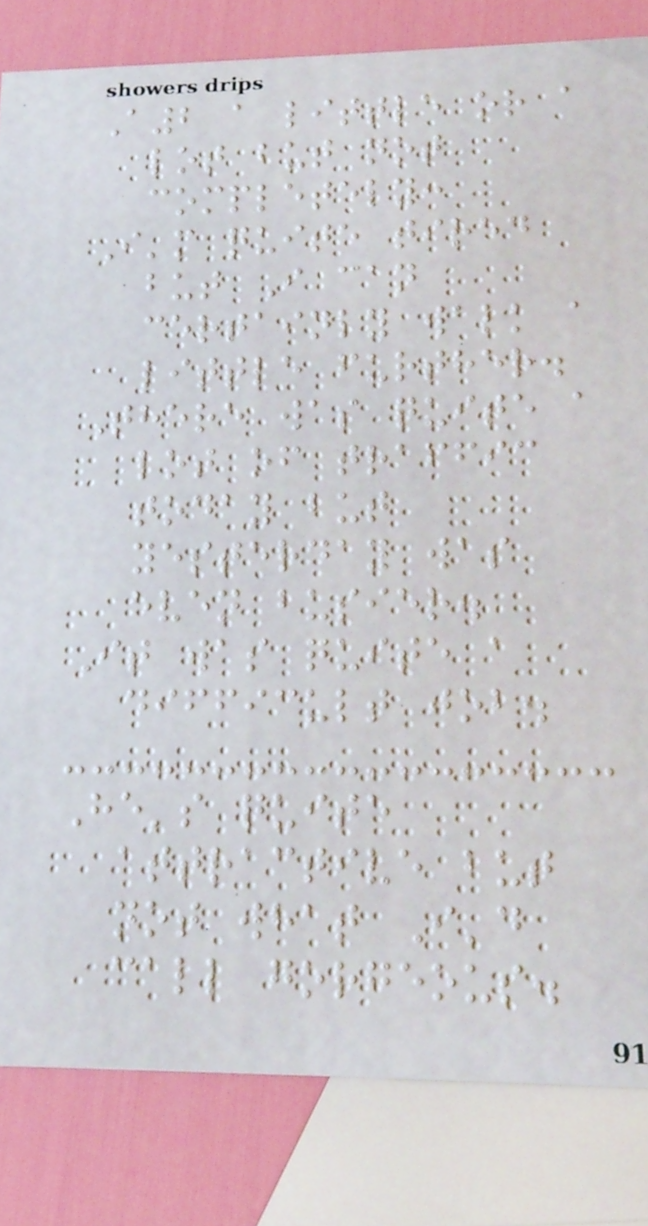A2 a little or a
lot but not
completely:
I'm quite tired
but I can
certainly walk a
little further.
There was quite a
lot of traffic
today but
yesterday was
even busier.
It was quite a
difficult job.
He's quite
attractive but
not what I'd
call gorgeous.
